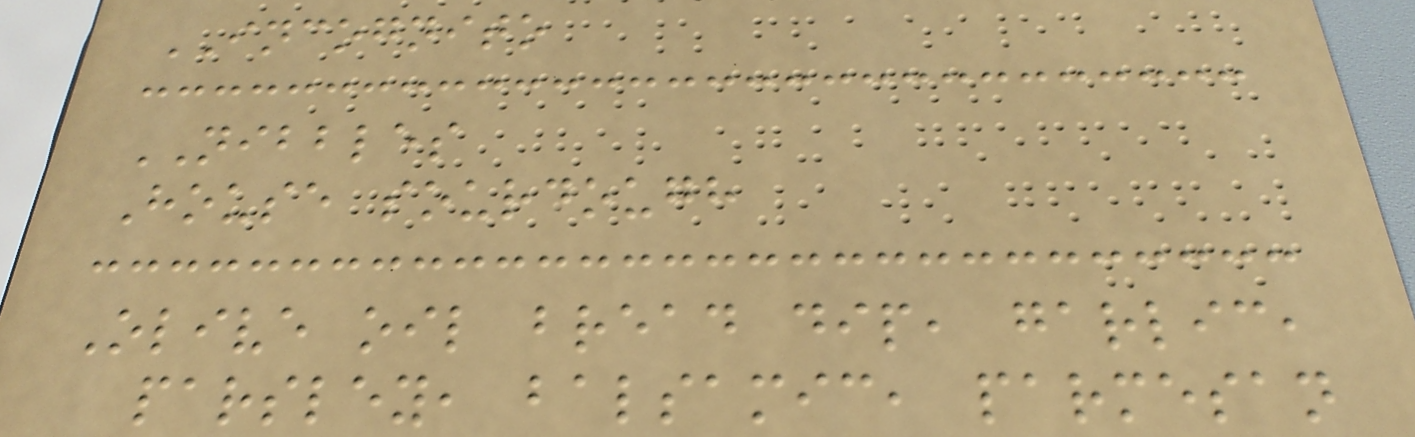INCOGNITO
NIBBLES
House sourdough
Olive oil bread dip, garlic,
parsley, balsamic, parmesan
